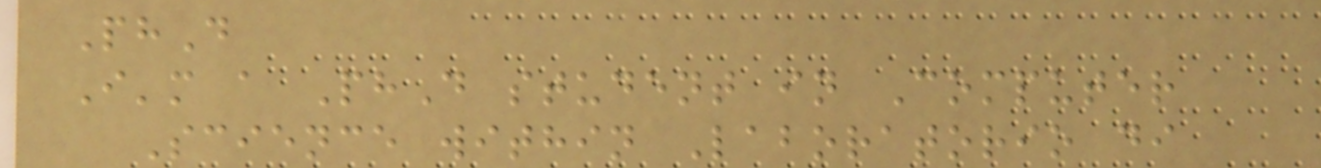PhD
I'm a PhD student in Computer
Science within Laboratorio di
